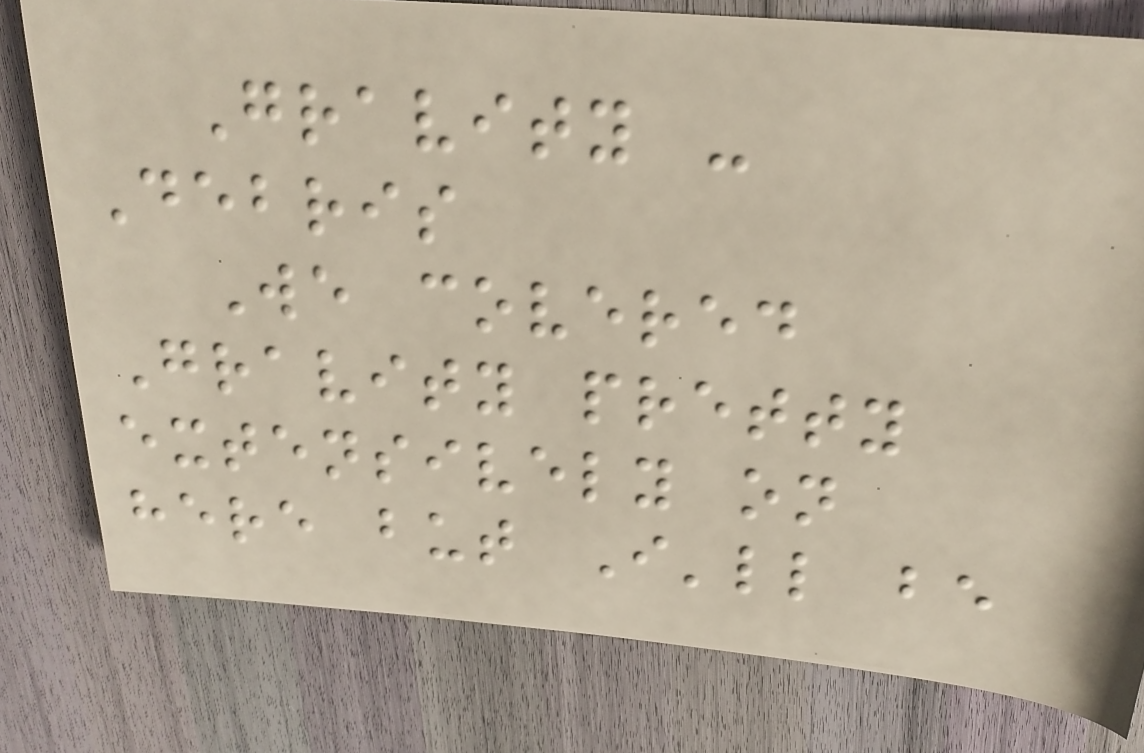Gravity -
Debris
We covered
Gravity pretty
extensively on
here but I'll be
